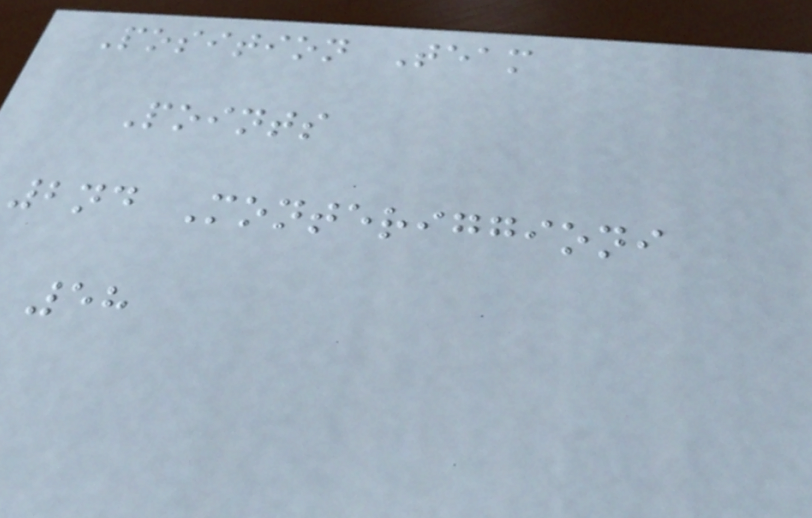Position Team
Points
2nd Monteriggioni
58
